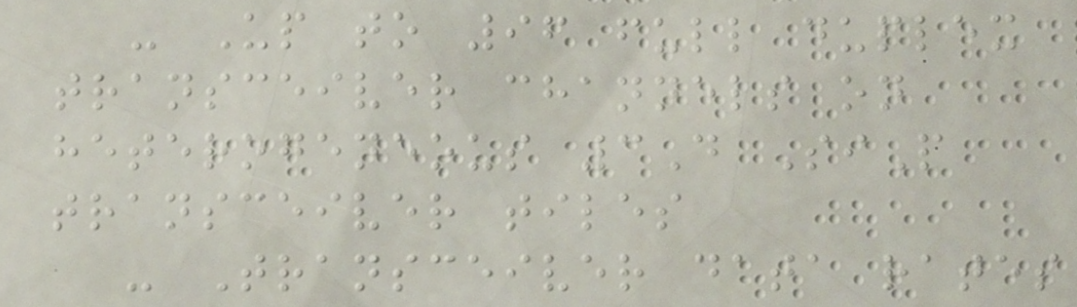- Up to 96 full duplex
transceiver channels on
heterogeneous 3D SiP
transceiver tiles
- Transceiver data rates
